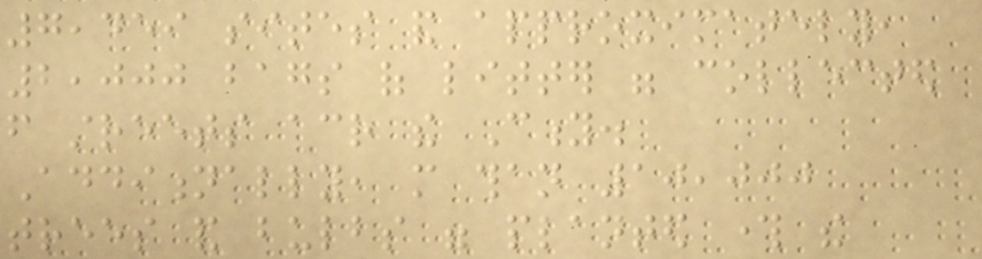7,459 sites and approximately,
2,000 bags of litter were collected
from streets across the City.
Additionally, more than 10,000
trees and bulbs were planted through the
